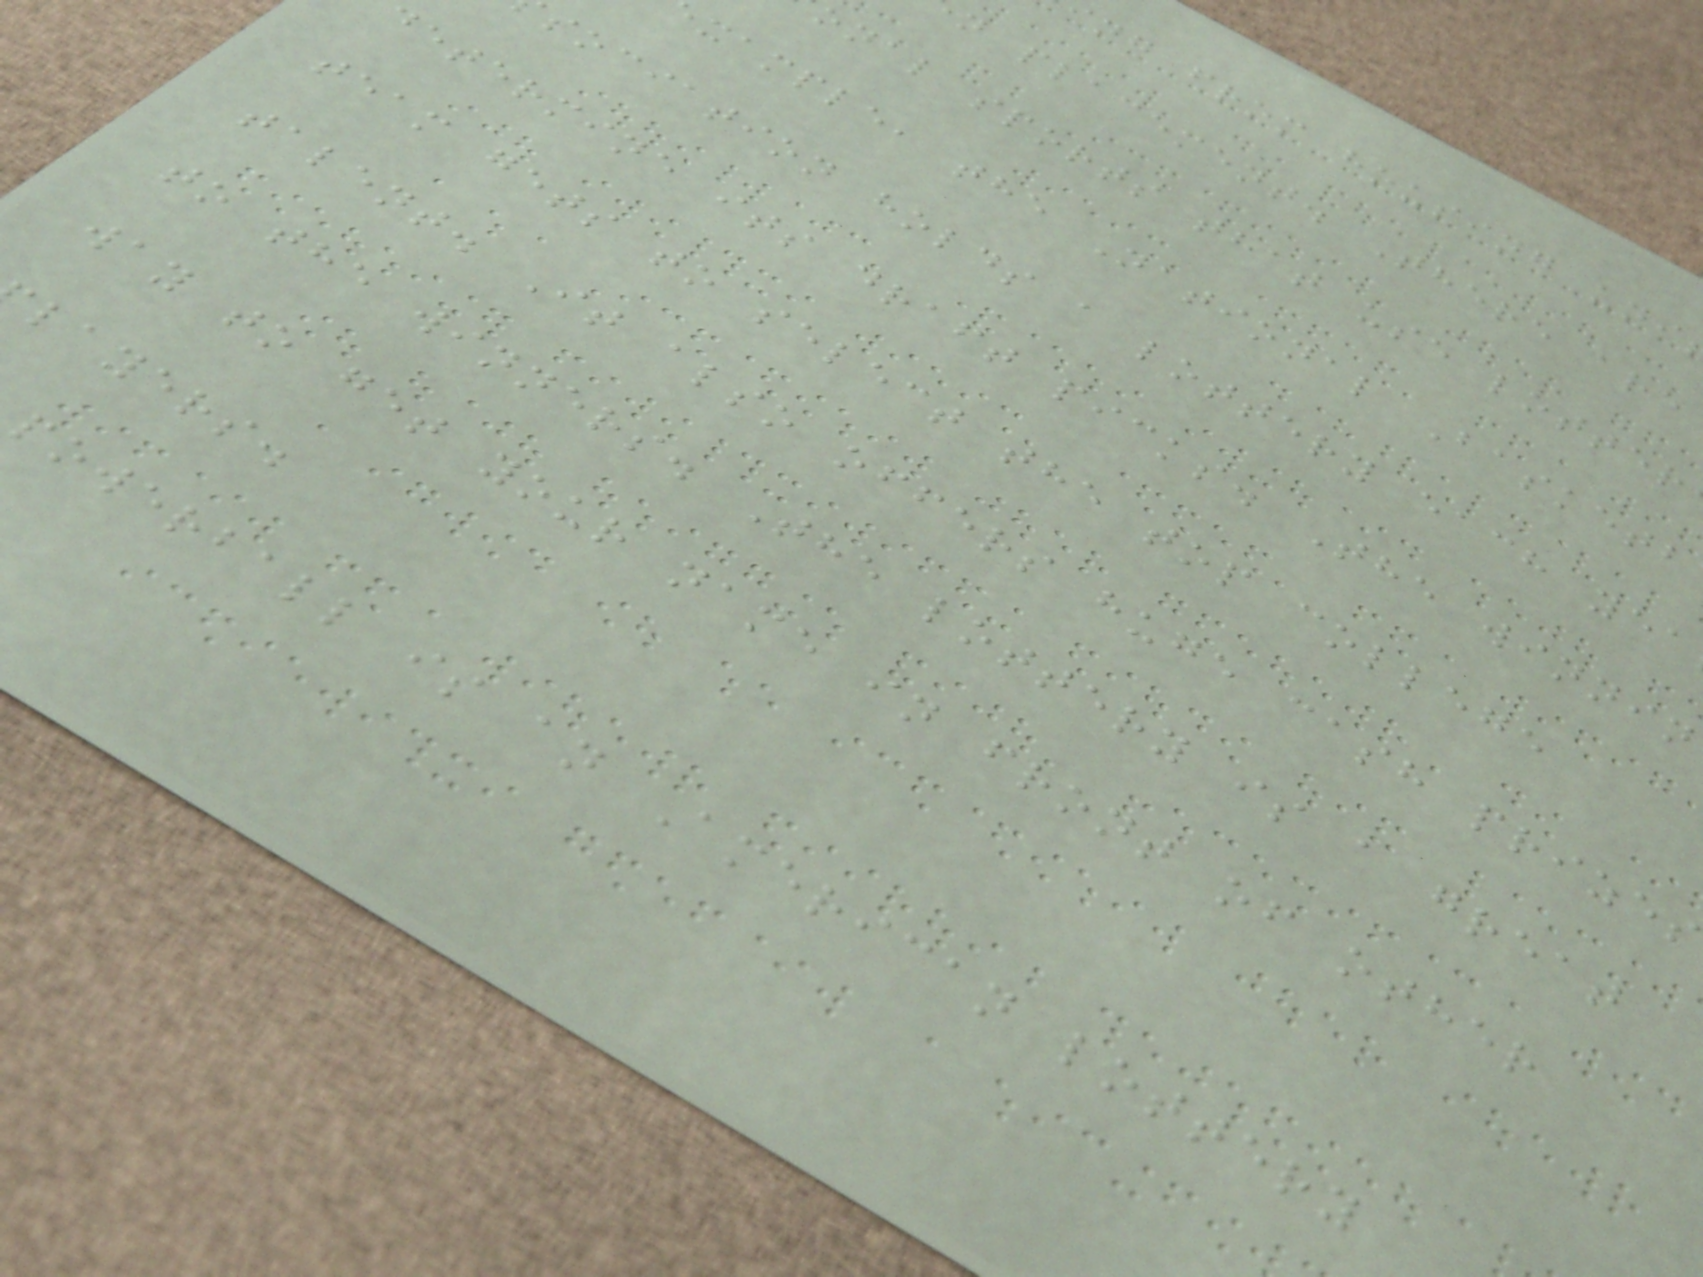ng from housing uni
n placement. There are
onal sports that use lotter
xample, the National Basketb
sociation holds a lottery each yea
determine its draft picks. The winnin
team gets to select the top college
talent. It also offers huge cash prizes
to the winners. The lottery is a great
way to get your name in front of other
layers.
powerball is an American lottery
